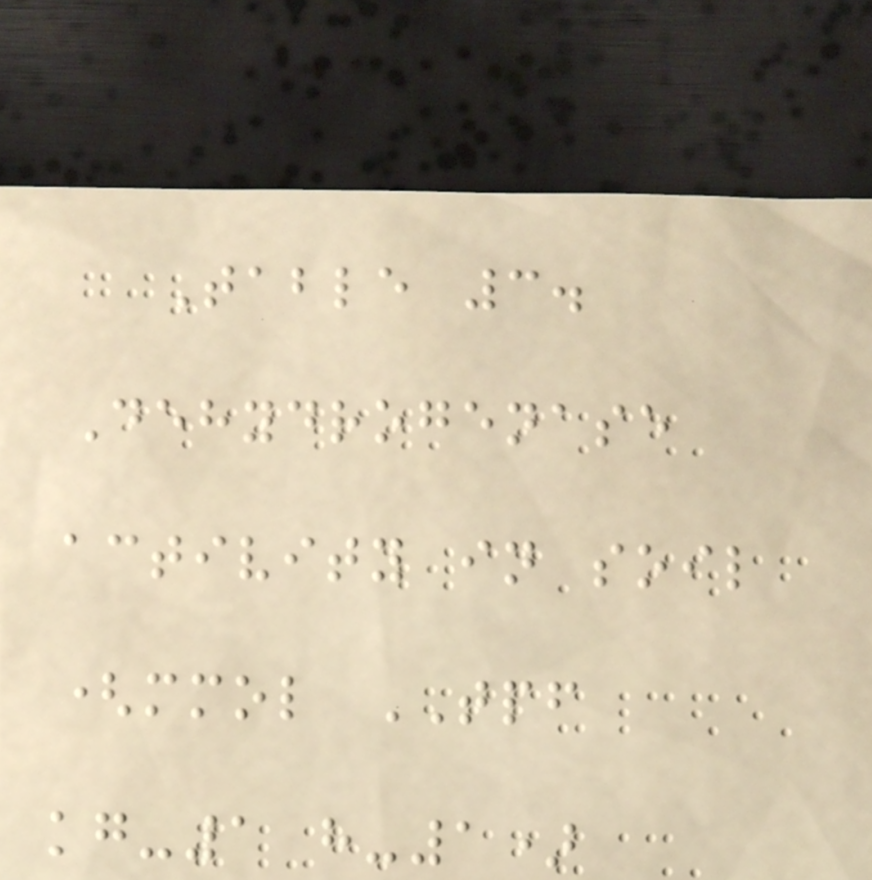Table 3.
Dehydrogenase
activity in soil
(mmol TPF
kg-1 h-1)
